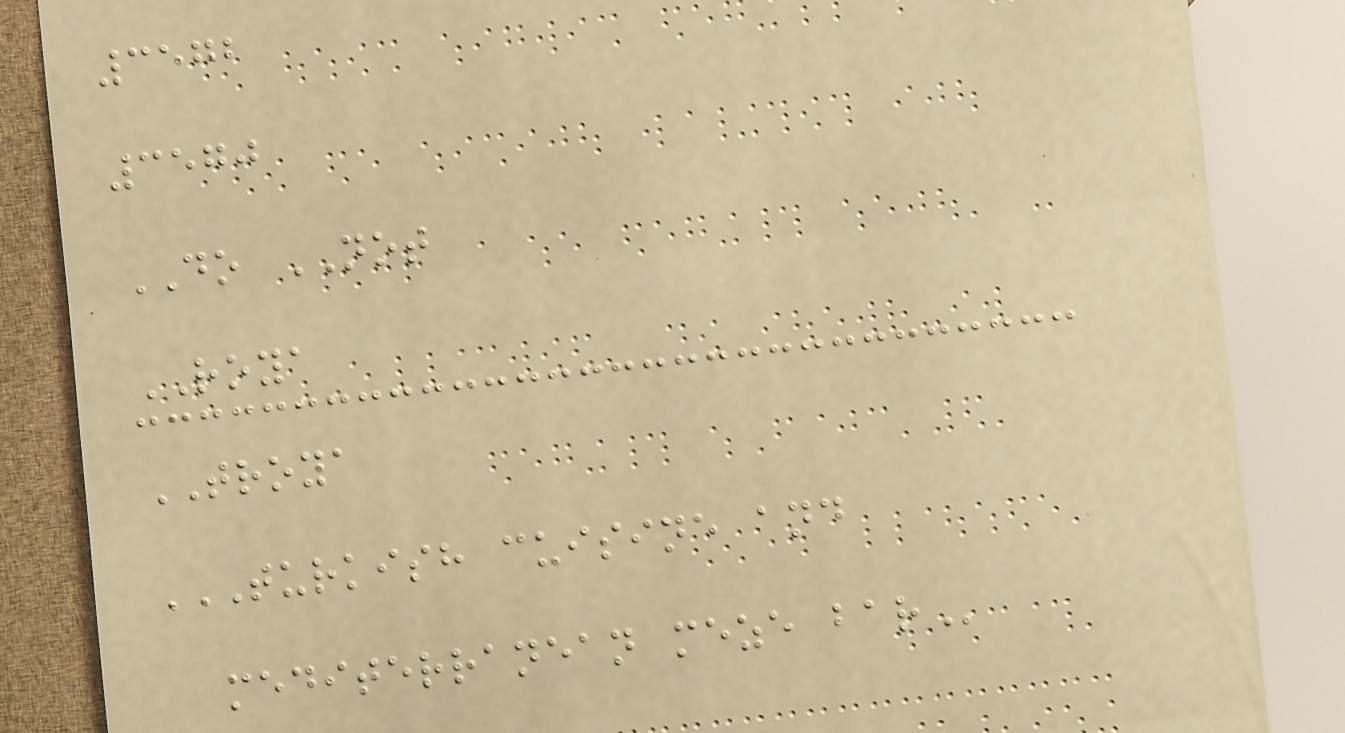3572
3570
DO NOT
ROYA
TROYA
TURKISH CUISINE AND
MEDITERRANEAN MEZE BAR
